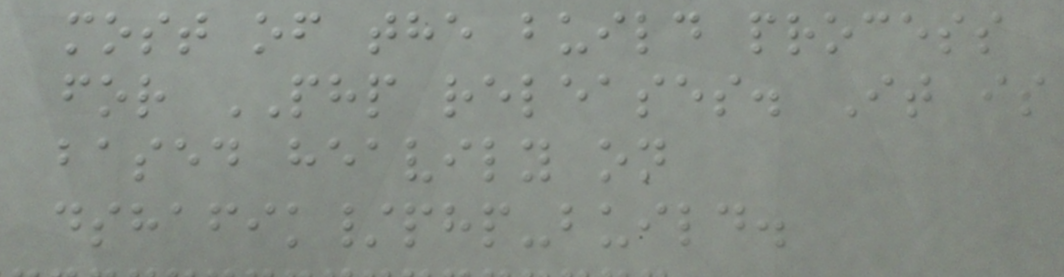most of the build process
for PHP releases. It is
based heavily on
dshafik/php-build.
